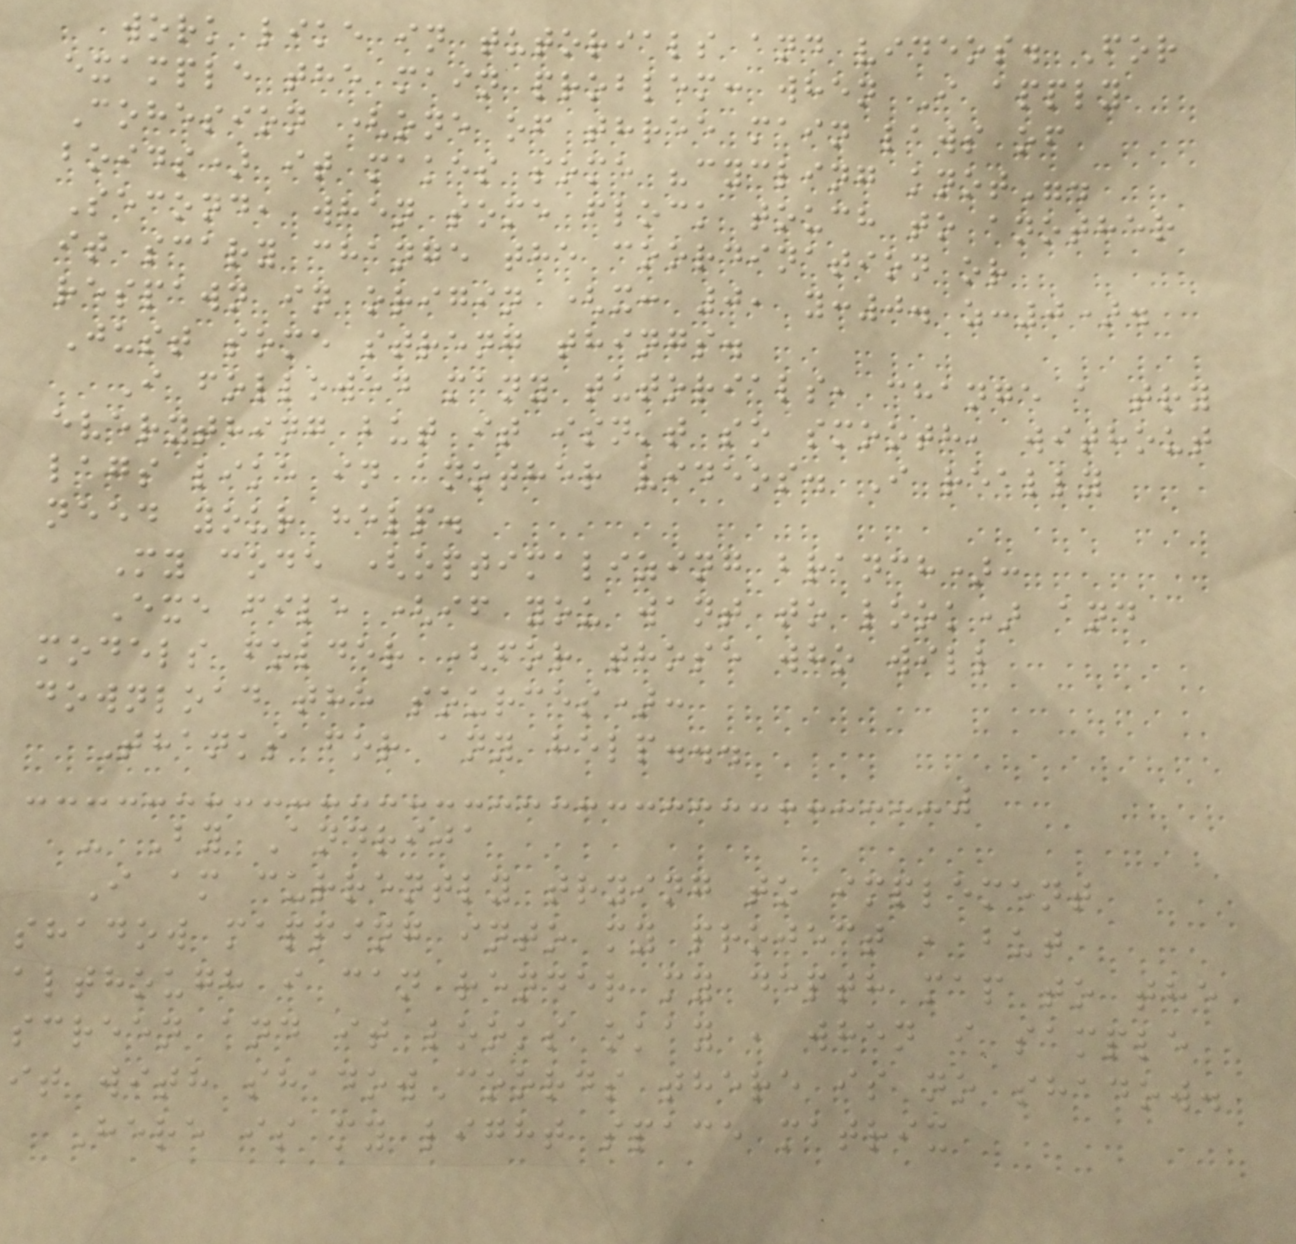work like in tutorials and videos. For
example the main problem: when I apply
Cohesion (one of three main laws of
boids) it makes some "cycling knot".
Second, when some flock touch to another
it scary change the coordination or
respawn in origin (x: 0, y:0. z:0).
Just some streng things.
I followed many tutorials, change a try
everything but it isn't so smooth, without
lags like in another videos. I really
need your help.
My code (optimalizing branch):
Exe file (if you want to look) and
models folder (for those who will
download the sources):
Thanks for any help...
- By Andrija
I am currently trying to implement
shadow mapping into my project , but
although i can render my depth map to the
screen and it looks okay , when i sample
it with shadowCoords there is no shadow.
Here is my light space matrix
